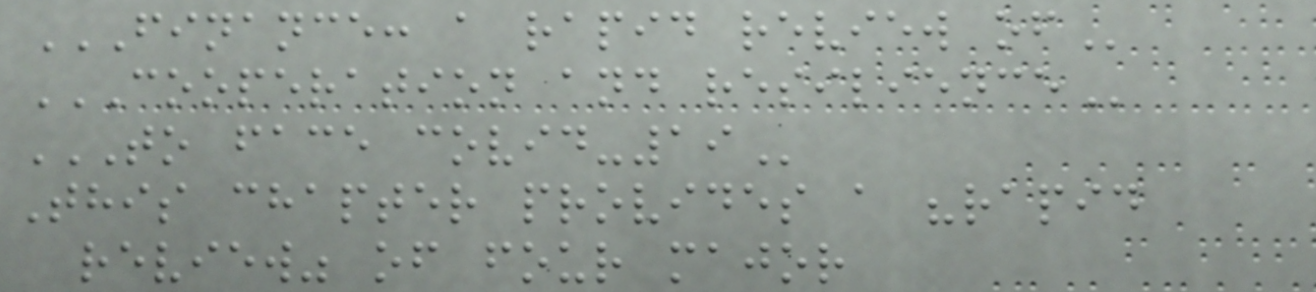FINANCE: A RAPID REVIEW OF
COOPERATION AND RESILIENCE
TO FACE COVID-19
This chapter provides a "rapid
review" of four major
